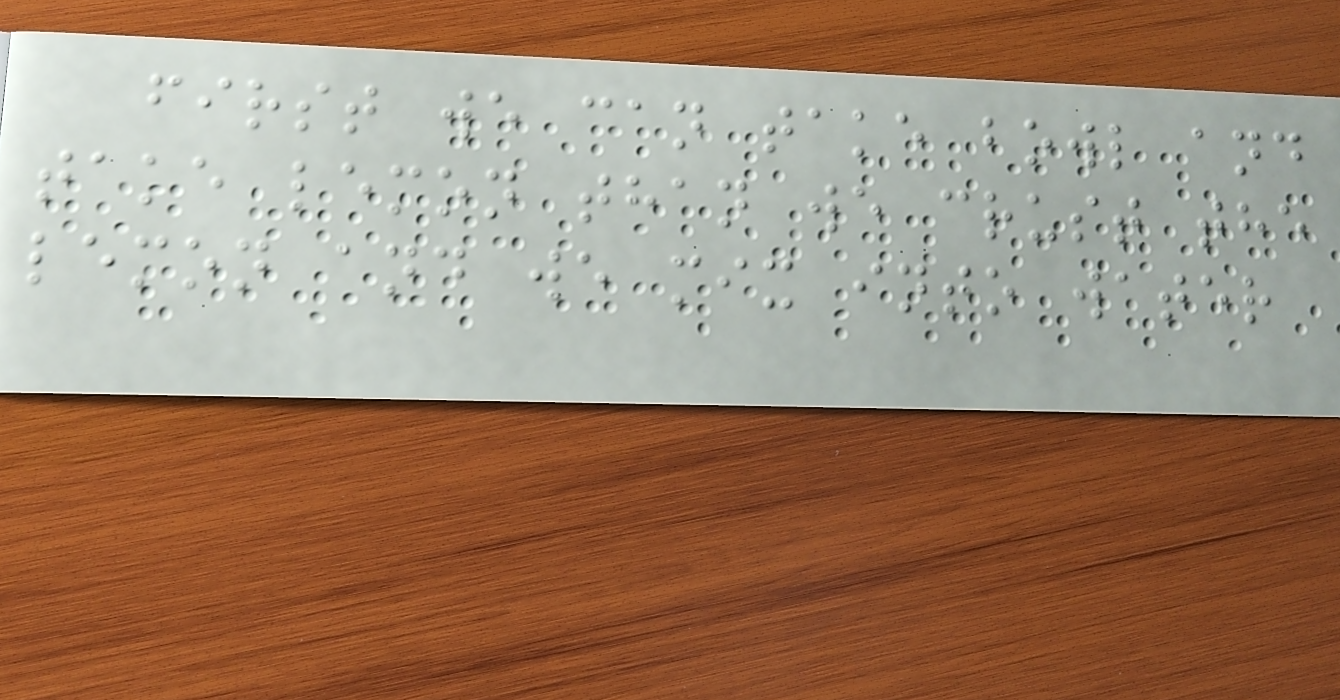first we can take bowl and
take lemon than we crust the
lemon and we mix into water
